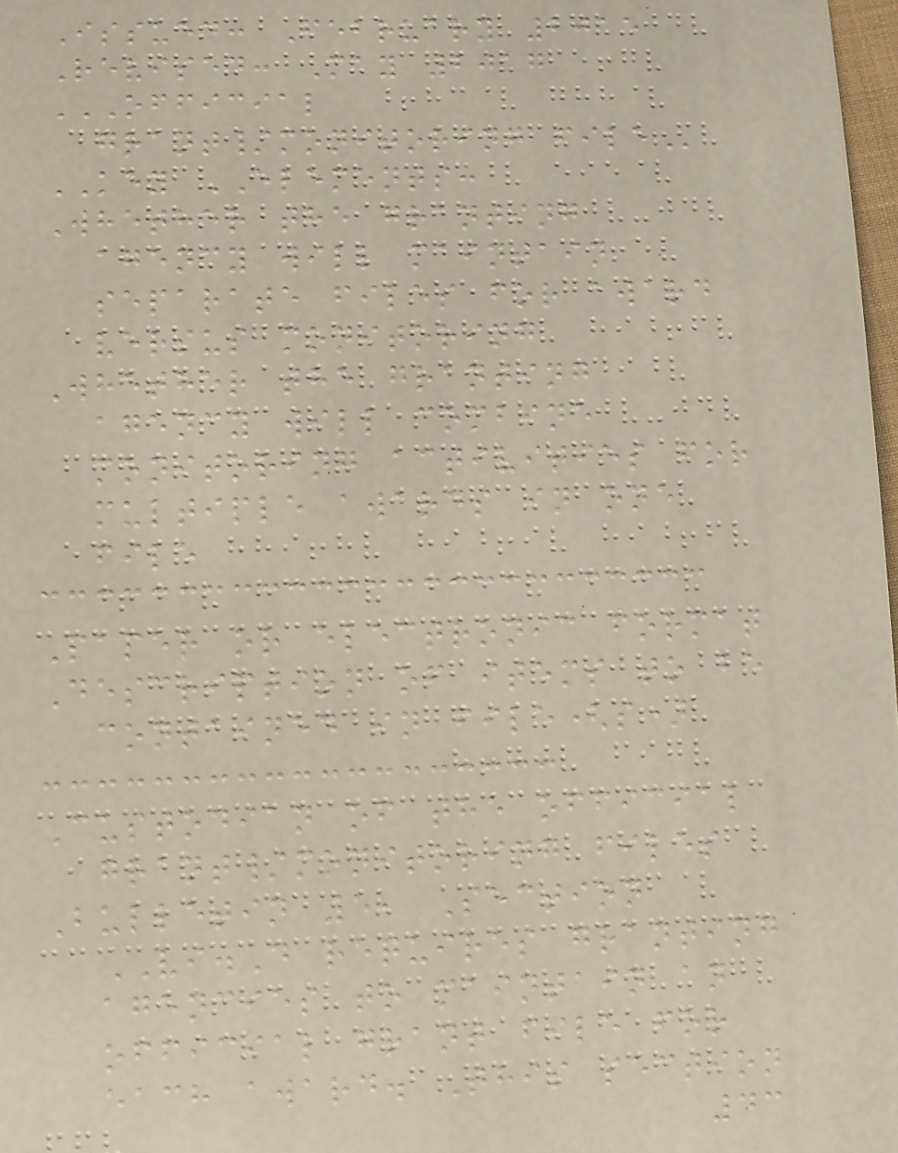Issued: February 2015
Revised: May 2017
OFFICIAL
GRANT/MONITORING FILE
KEY ELEMENTS:
Whether the granting
agency will maintain
separate files for award
versus monitoring
Whether the granting
agency will combine
monitoring activities for
multiple awards in one
file
Paper or electronic format
Description of items to be
contained in file(s)
Custodian of the official
grant/monitoring files
Bulletin 5, Section
VI.D requires granting
agencies to maintain an
official grant file for
each award. This section
43
